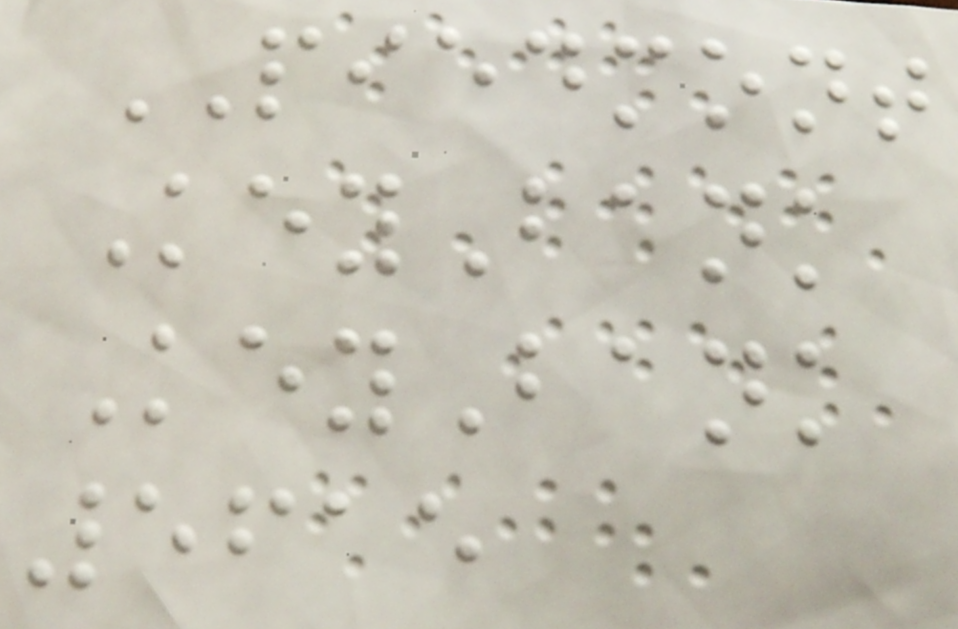PIEDMONT
KeyBank
KeyBank
5615
